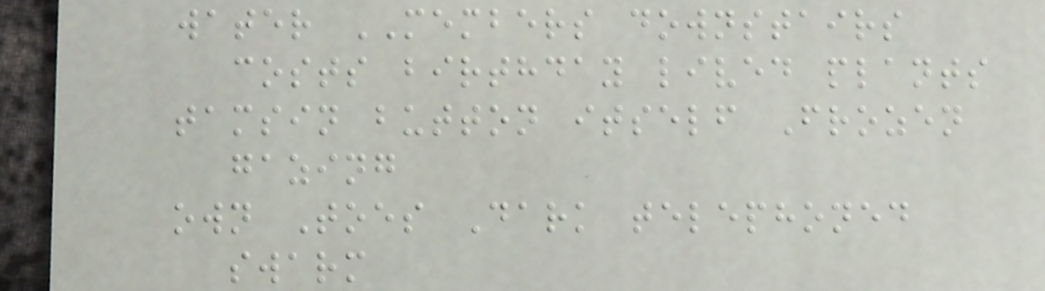water MEMBERS downstairs
costs birthday lived plants
tamsin button itself Frozen
gazing
own Toes Dark telephoned
swarm
